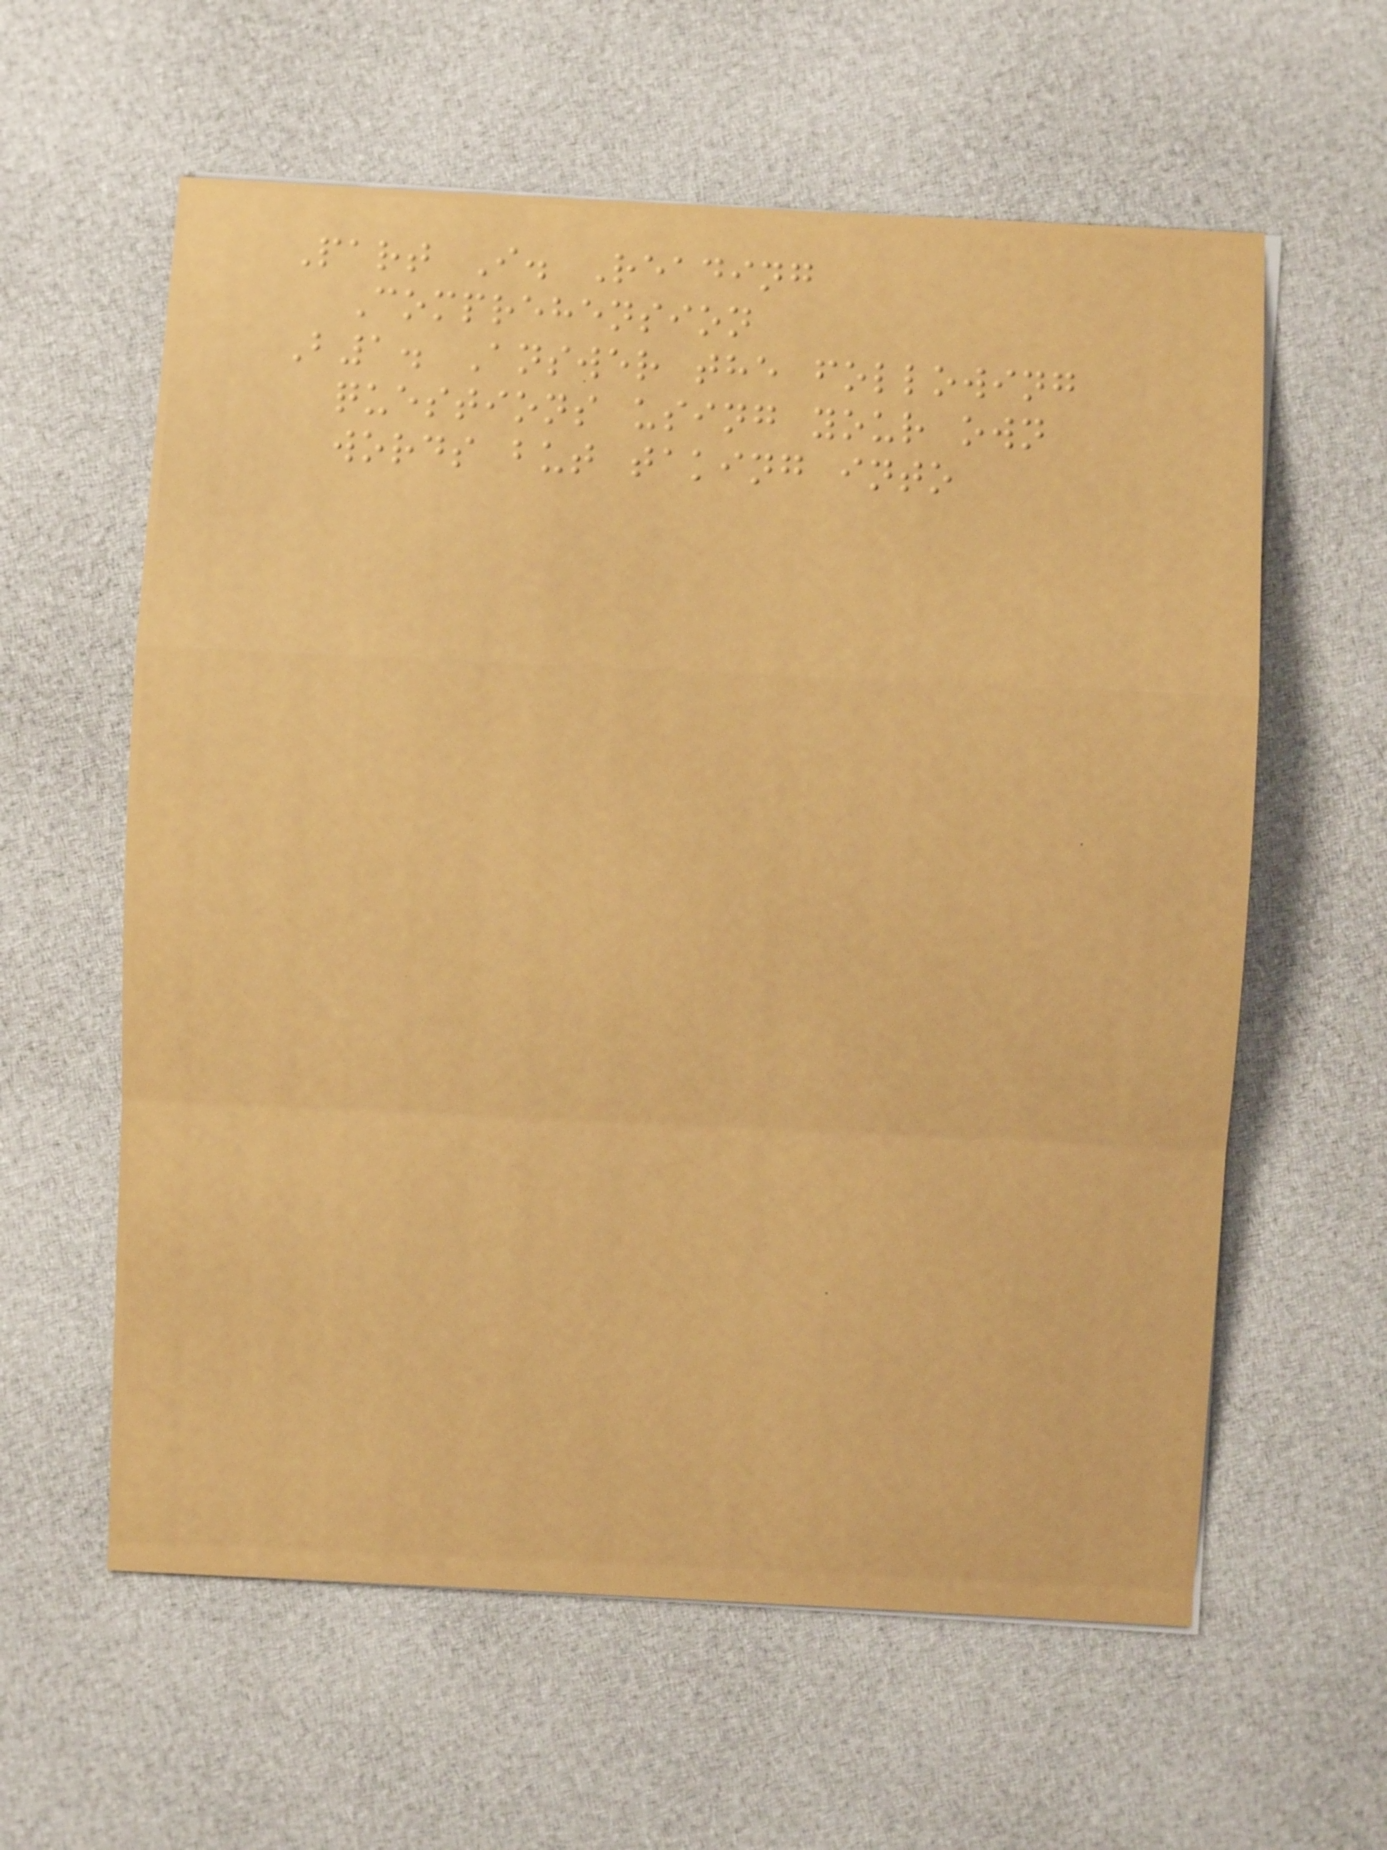Part I. Reading
Comprehension
B1. Answer the following
questions using your own
words but taking into
